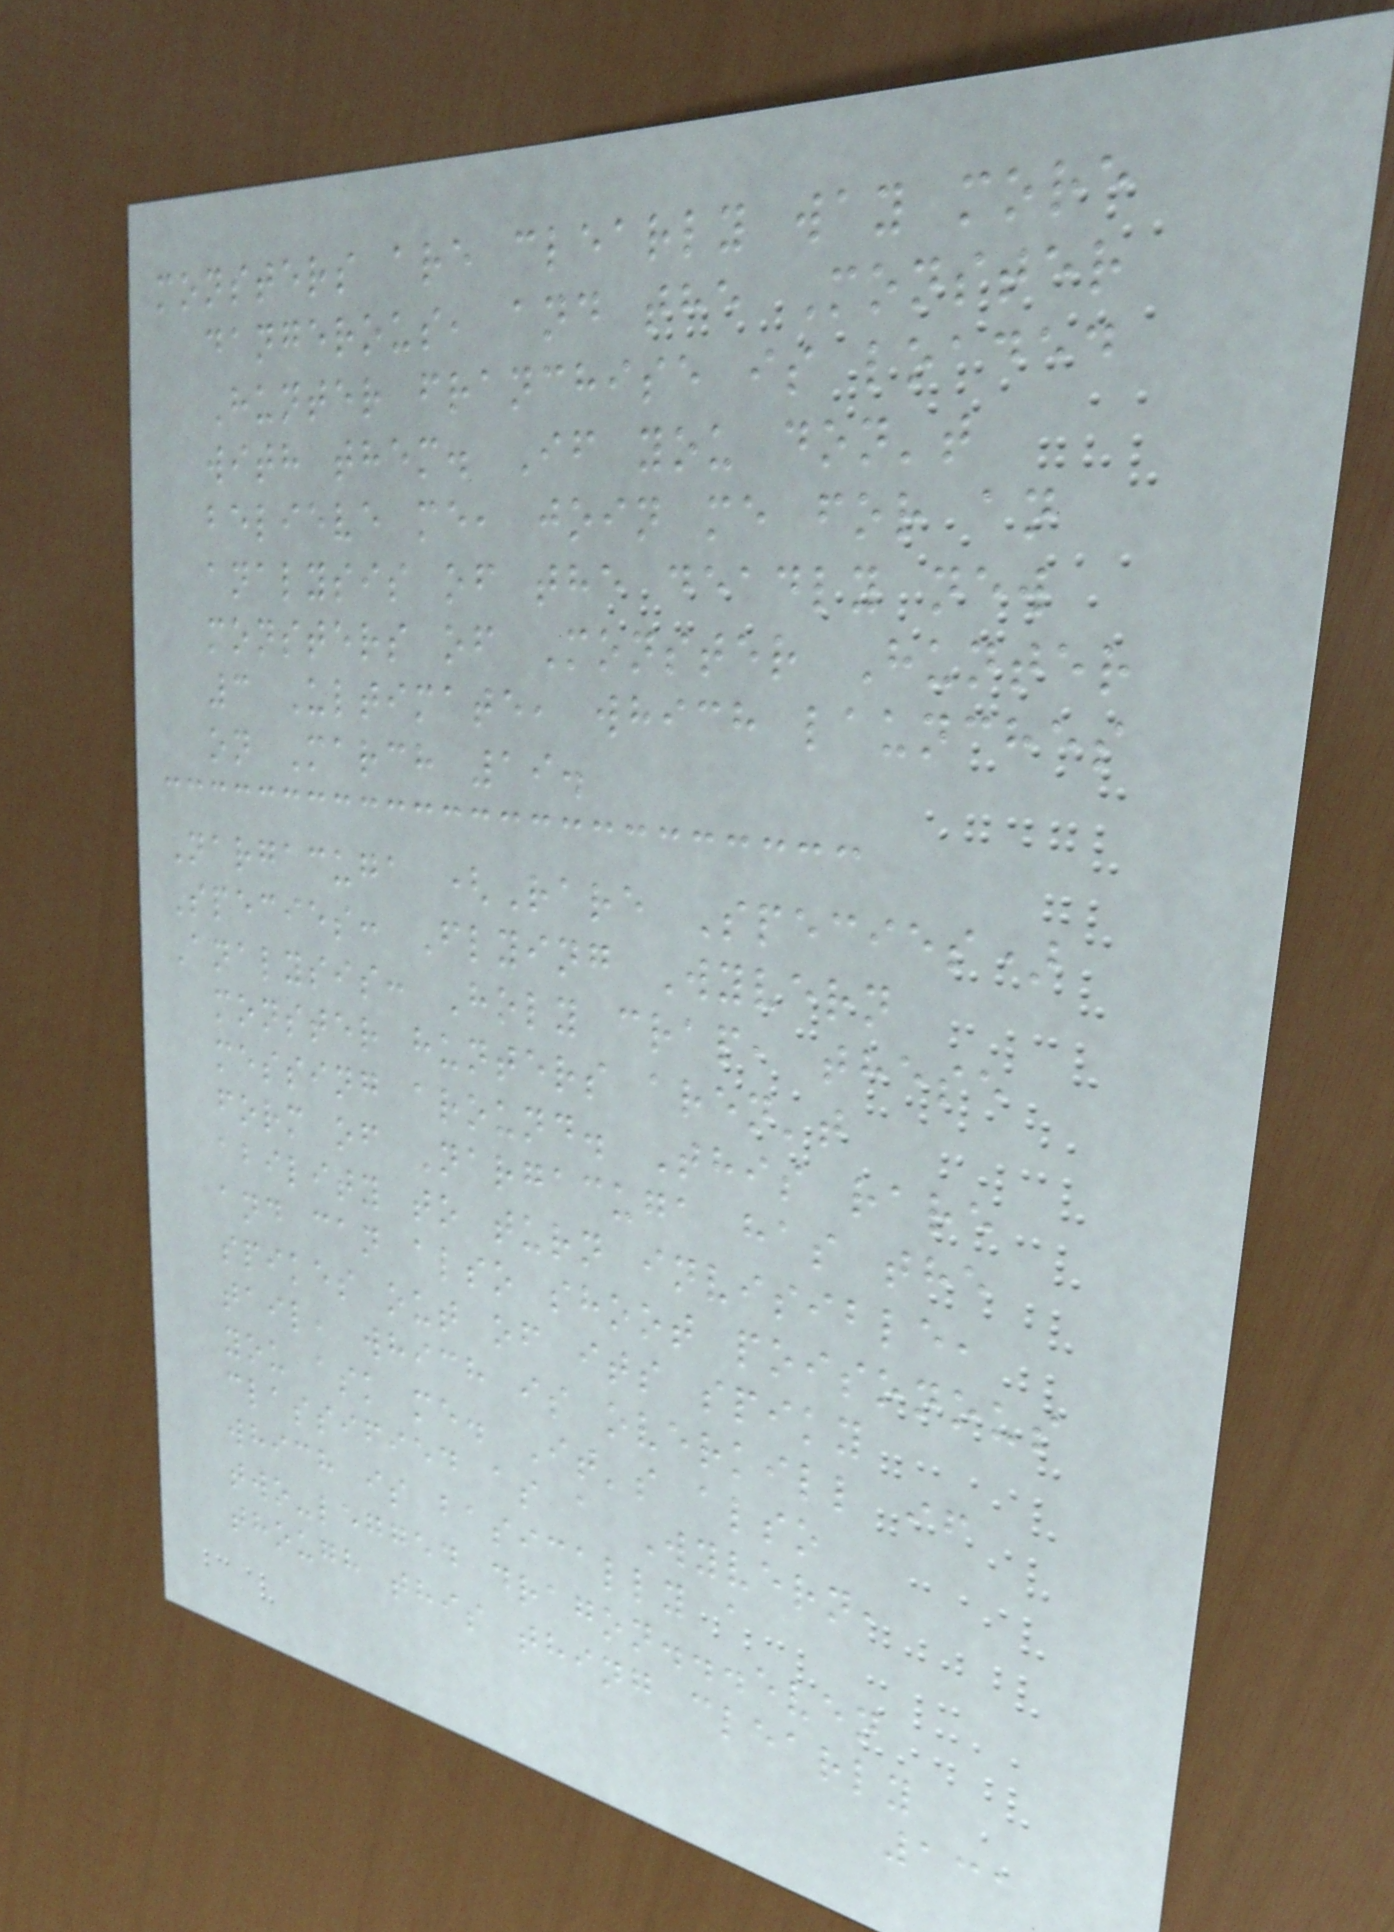monsters are clearly way more
dangerous, and the Monster
Hunter franchise is loaded
with them. If you don't
believe me, join me for an
analysis of the deadly new
monsters of Monster Hunter
3 Ultimate, which launches
on March 19.
Nargacuga (Rare Species)
Species: Flying Wyvern
Analysis: Holy crap, these
monster hunters aren't
messing around. This rare
form of Nargacuga has the
ability to turn invisible,
and can also shoot poisonous
spikes out of its spiky
tail, which is overkill if
you ask me. It's also
classified as a Wyvern,
which is basically a
two-legged dragon...even
though this thing clearly
131
